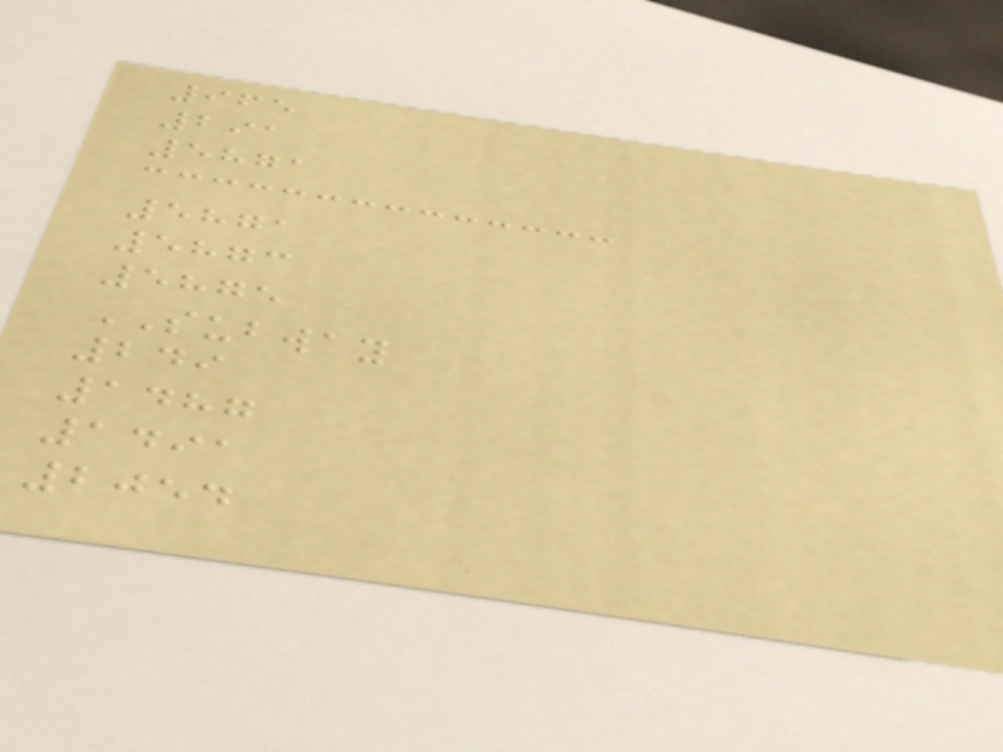965
291
5871
5871
5873
5875
SUBWAY
249
1487
1491
2054
